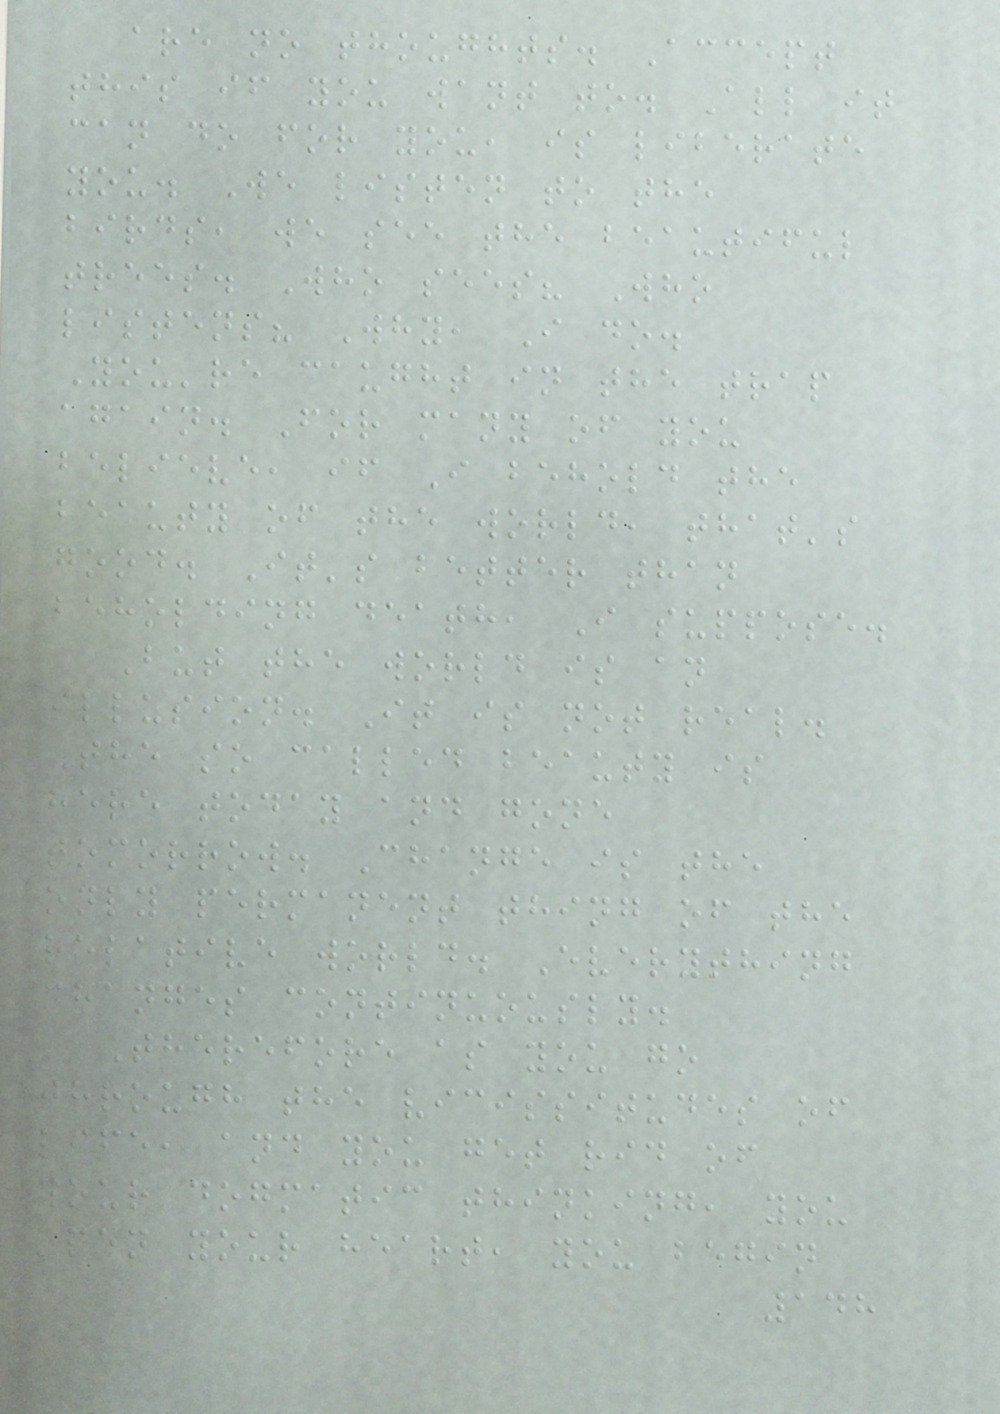are no thoughts. Accept
this if you want to. All it
can do for you, is liberate
you. We listen to the
birds, we see the beautiful
trees. Who sees? Who
listens? Why, I do.
You're caught in the trap
again. For many of you
believe, if I behold the
beauty of the world, that's
good. It's better than
beholding death, I suppose.
But the world is an
illusion. It is not real.
The so called beauty is
here today and gone
tomorrow. Change is the
only permanent thing of the
relative world. Everything
changes continuously.
Therefore as you go
through the vicissitudes of
life, and you get rid of
your dogmatic thinking, you
open your heart, you begin
148
